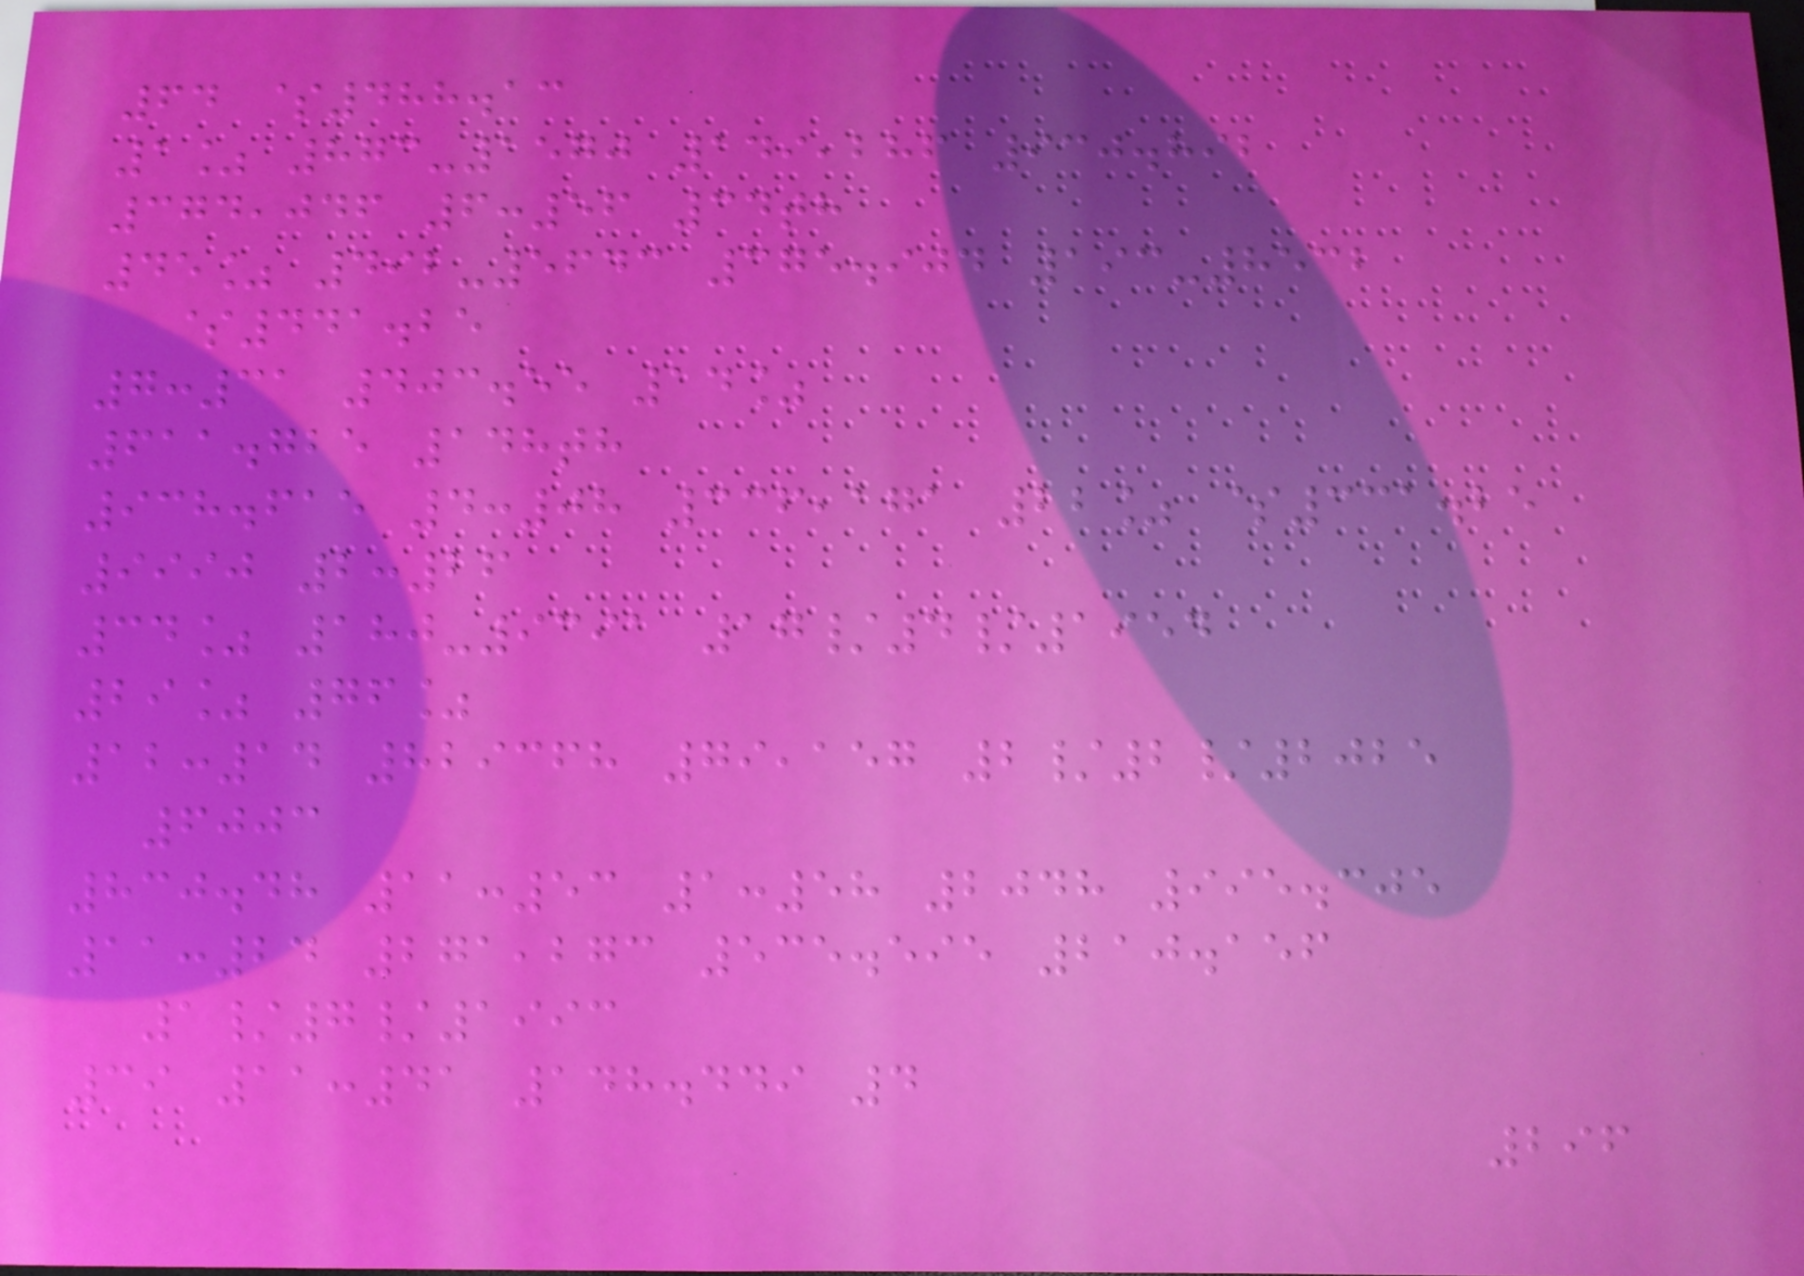64 $488.13
1% 873-1570 149,286 930.892
374,046 6:56 34th
45% 492-5643 375.904 193-8532
$441.25
7:31 403.55 14%
611.725 148th
938.615 4:08 336,171 22% $331.25
9990 2:26
34% 180-9391 17/4/1954
29% 76%
12:14 829368 79,157 2/2/2025
6003
830.48 11:53 1:58 2048 995.305
11:24 271,273 535.595 210.156
1/7/1993
39 11:41 148.449 4
296
